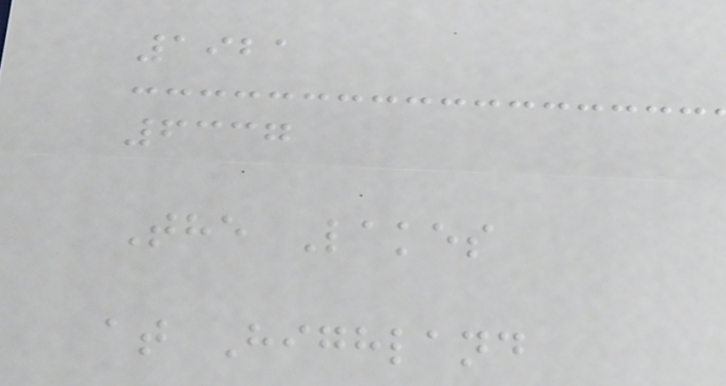1921
6337
The Lakes
at Highland
